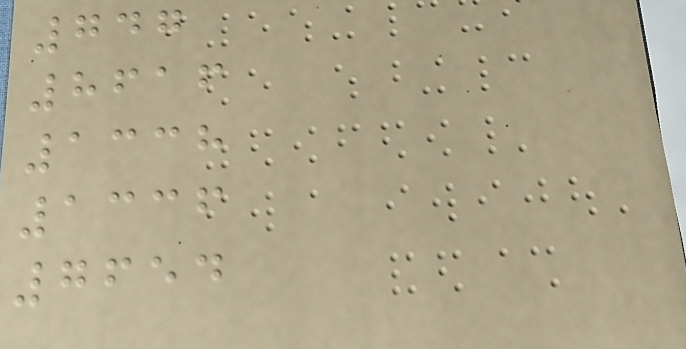747
8616
1338
1336
7654
